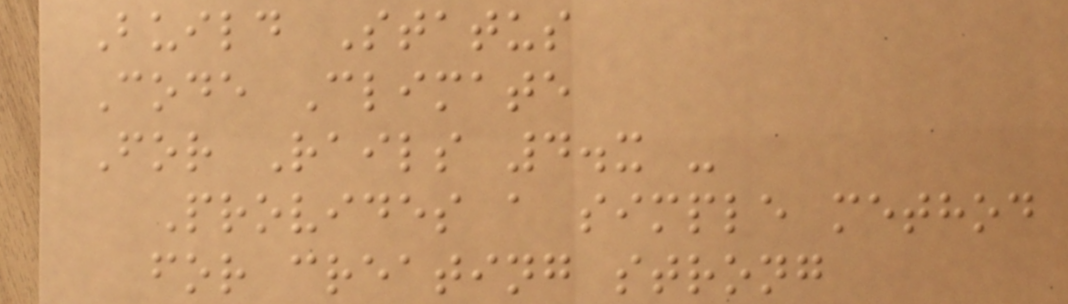Build Status
Code Climate
For Rails 4.x -
Provides a simple method
for creating strong
